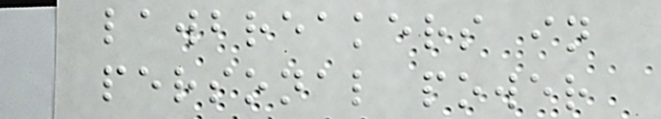lawbreakers in
personal power
